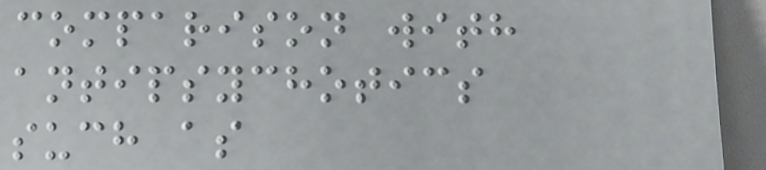comparison with
antipsychotics
such as
